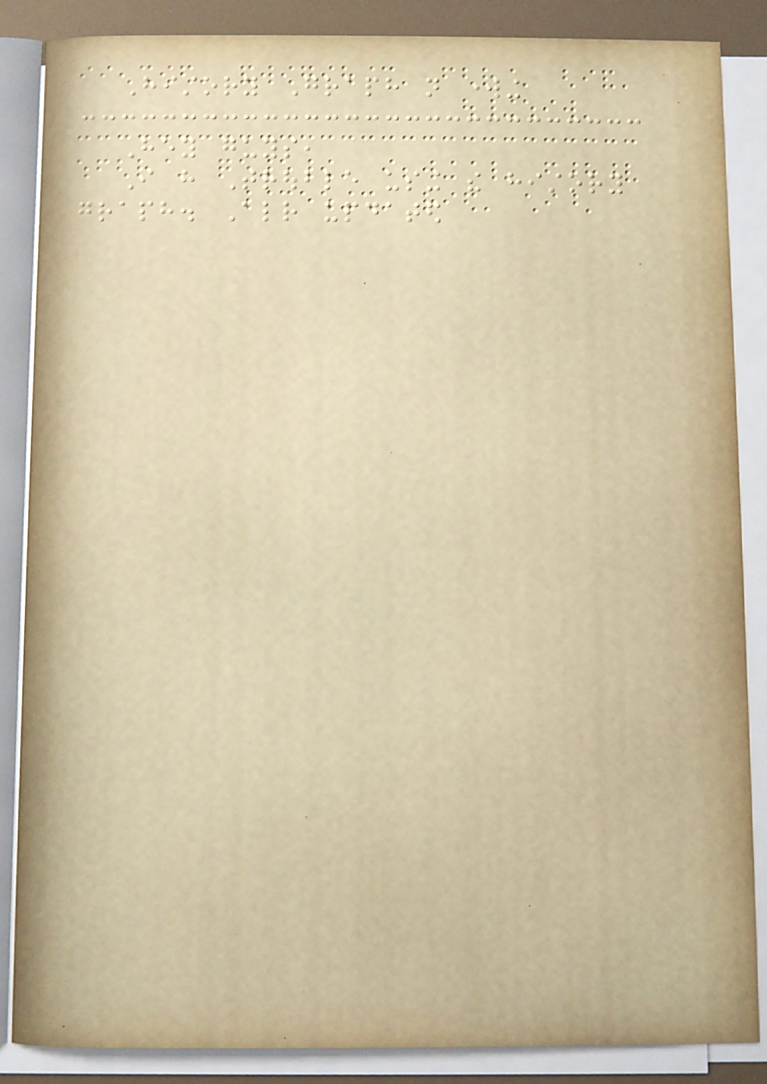History Graph not working
Hey guys,
I have Trouble using the history
graph. Already updated
